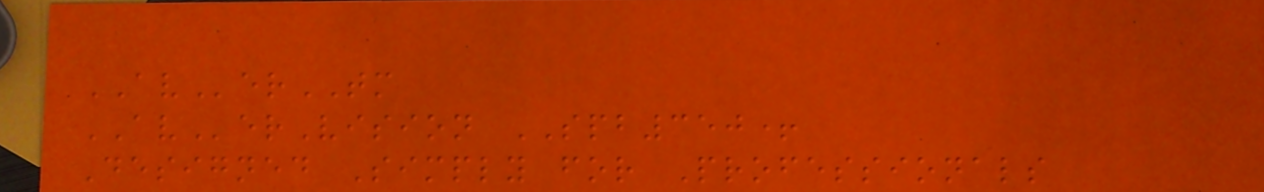AVerTM
AVerVision SPB350+
Designed Simply for Professionals
